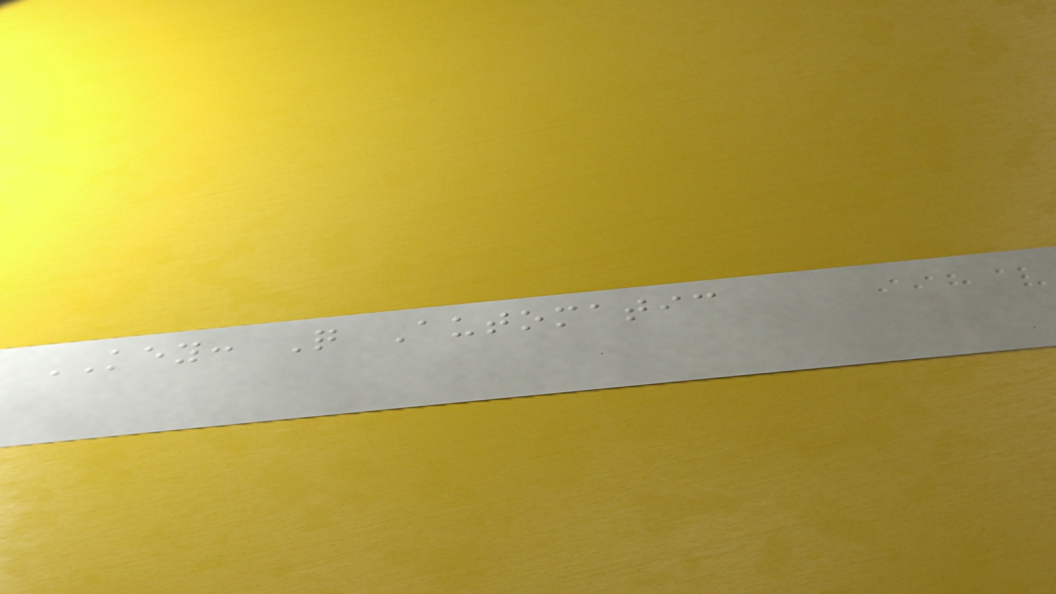KEY: Q Automatic
